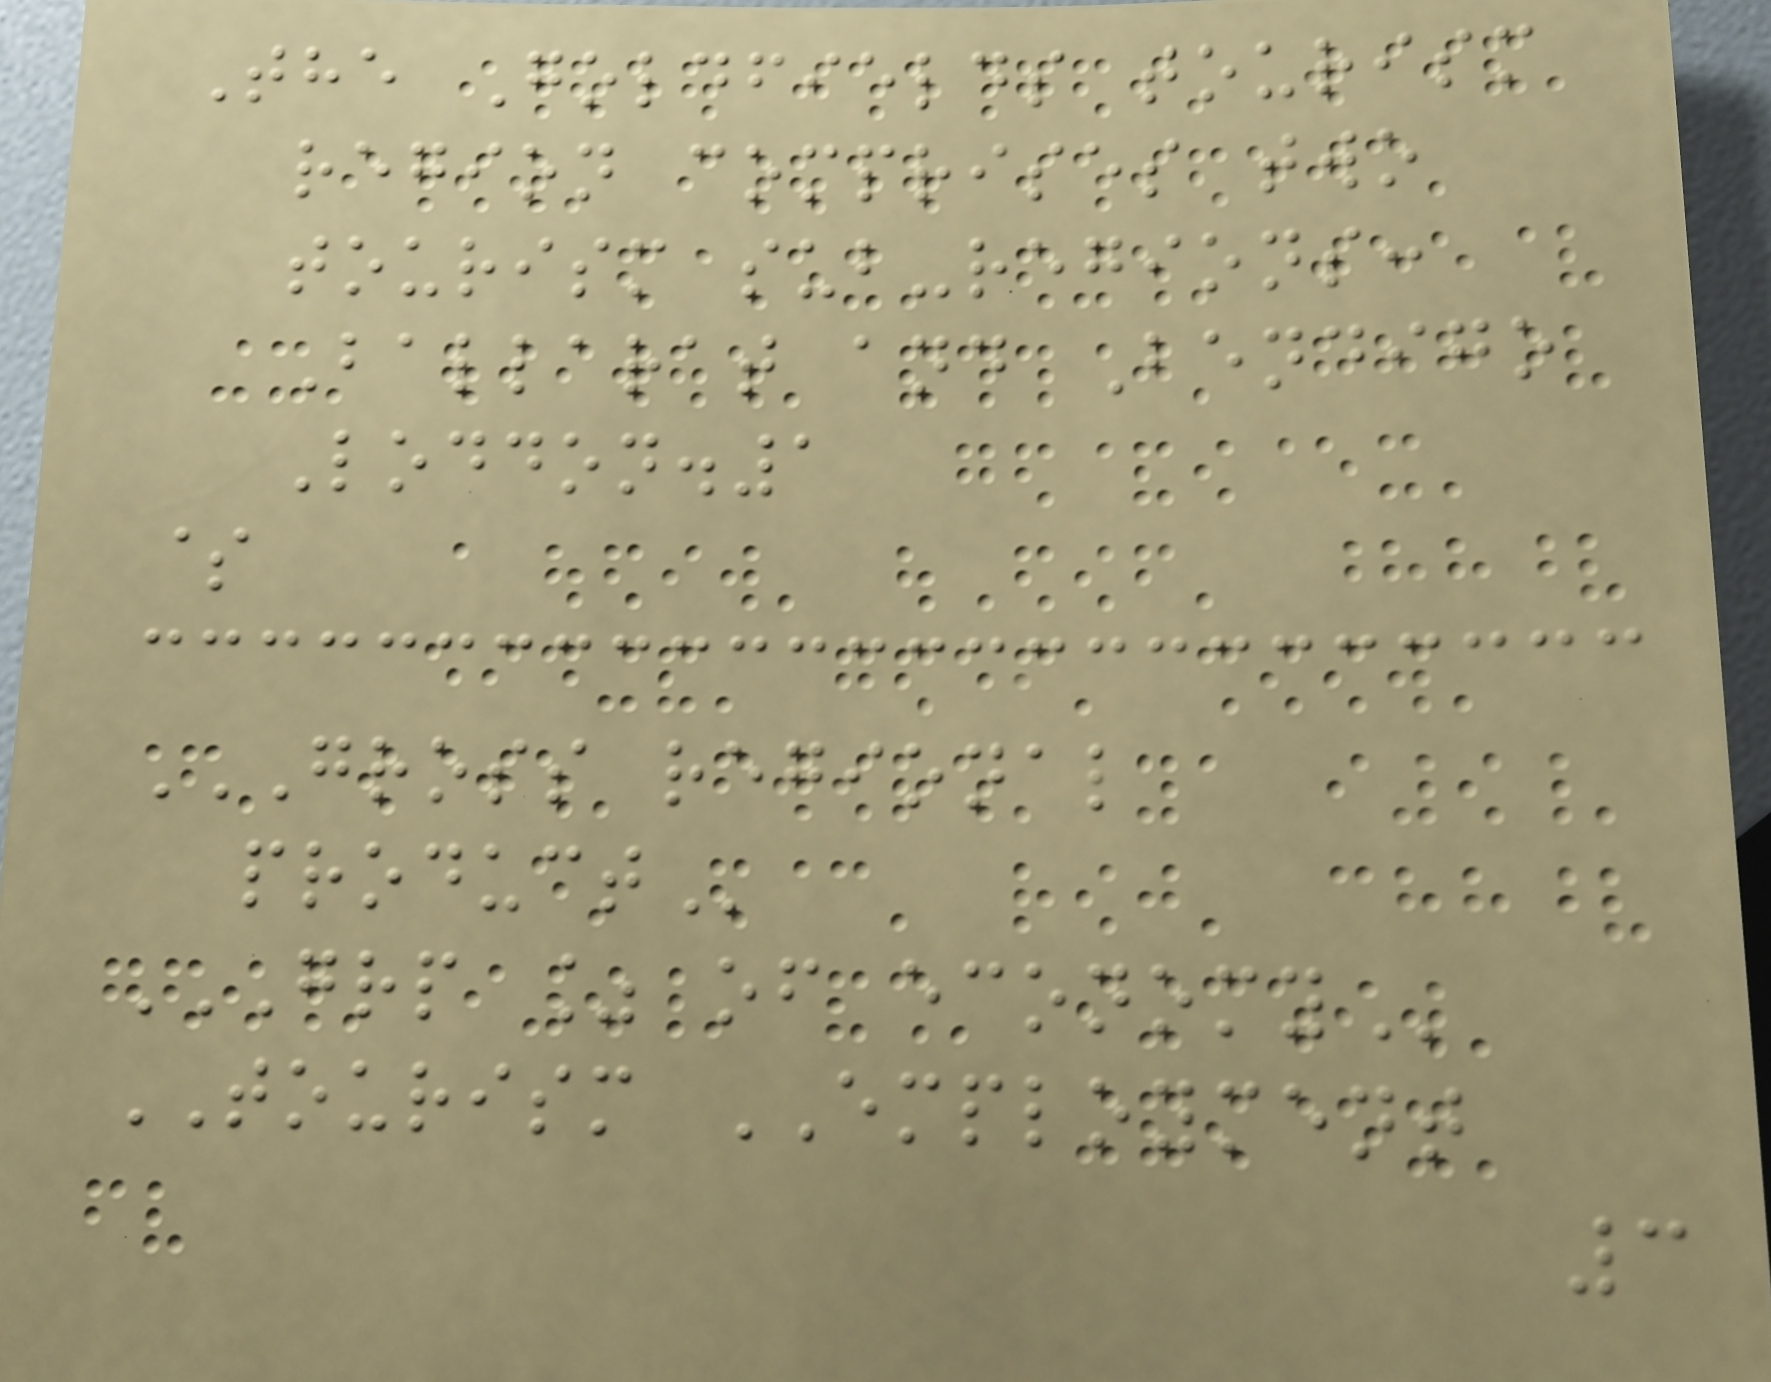The Goldfields tourism
region comprises two
tourism sub-regions:
Ballarat and Bendigo
Loddon.1
$
GROSS REGIONAL
PRODUCT
GRP % OF ECONOMY
TOURISM EMPLOYMENT
3
